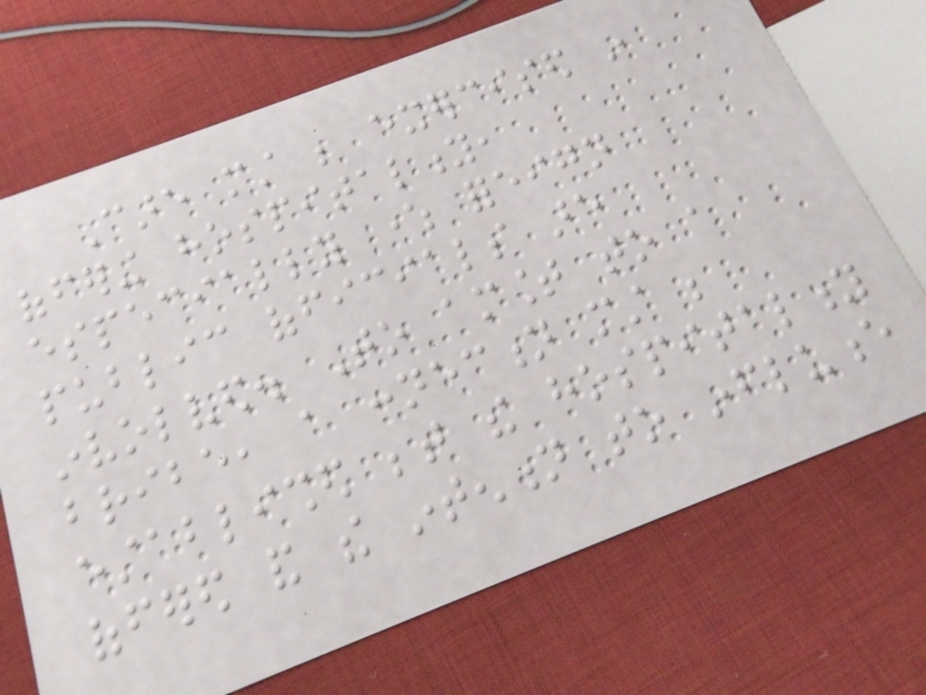Care must be exercised in
offering hospitality,
especially where foreign
public officials are
involved. To amount to a
bribe, a connection must be
established between the hospitality
offered and the intention to influence
